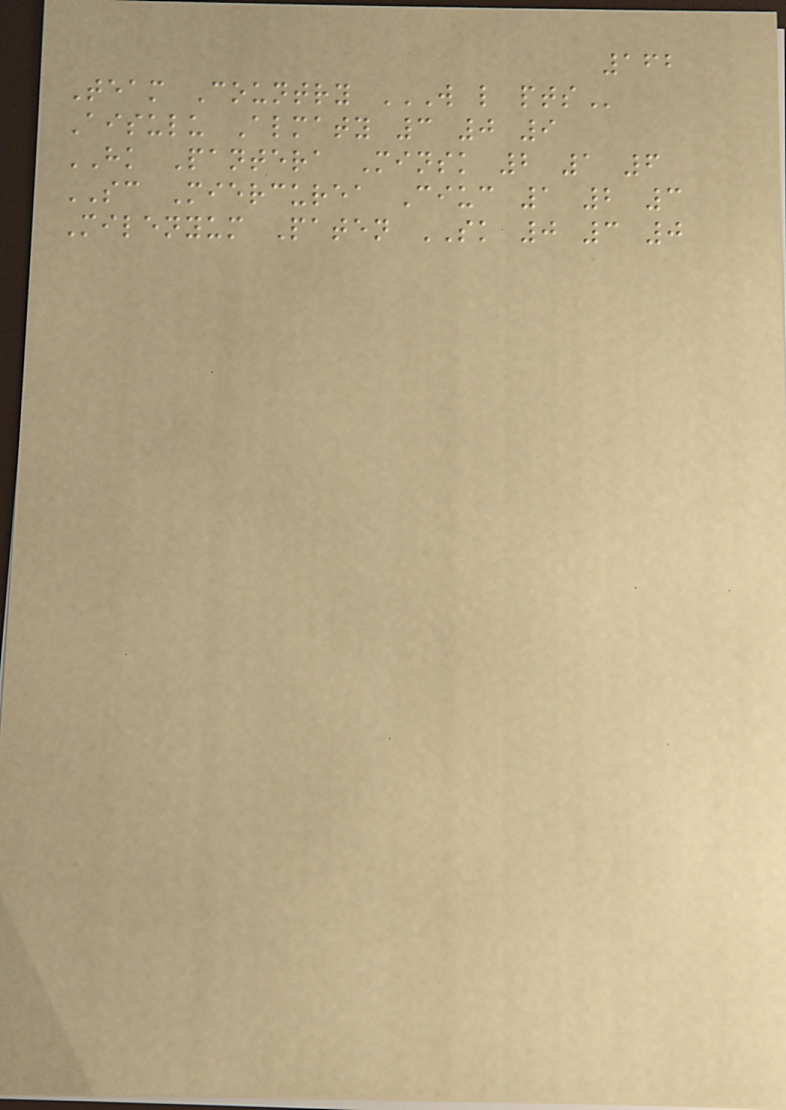162
Team Country W L PTS
Aisulu Almaty 3 0 9
HK Pantera Minsk 2 1 6
SC Miercurea Ciuc 1 2 3
Milenyum Paten SK 0 3 0
